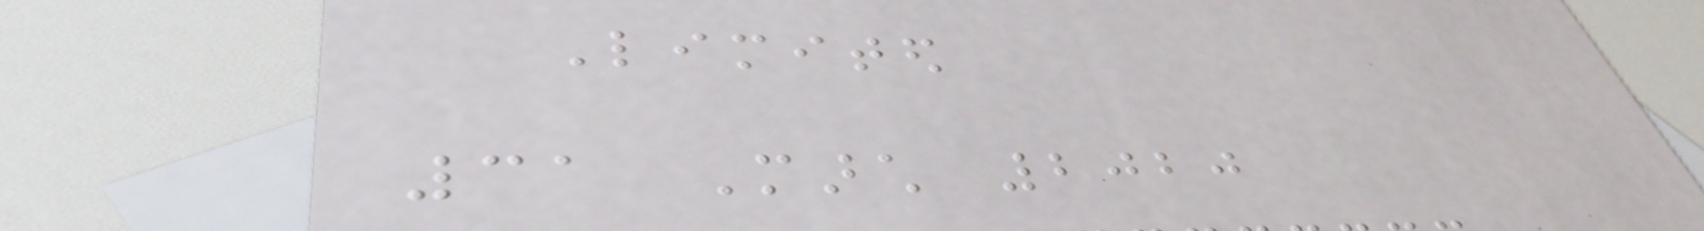Limited
31 March 2020
